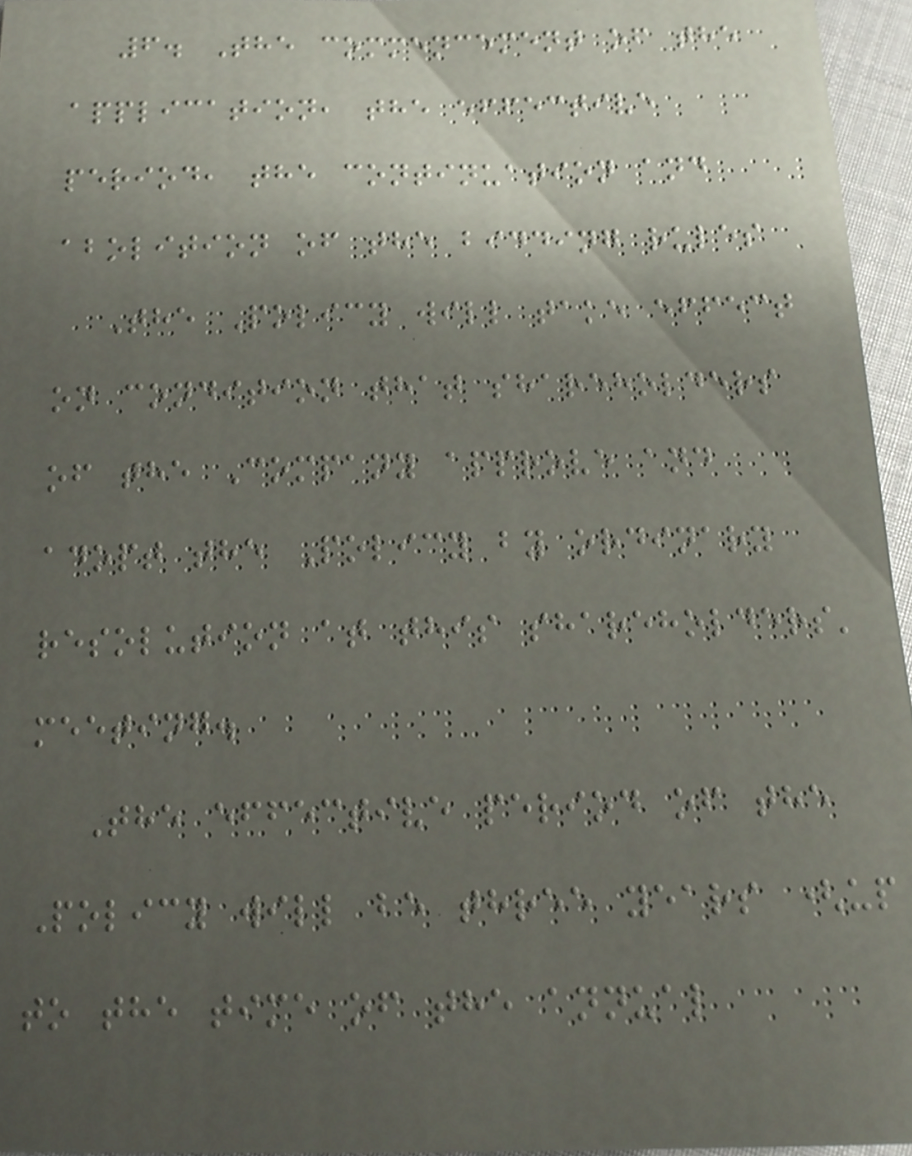6. The commencement of the
application, the effective
period, the continuation and
abolition of the bidding rules
The Policy will take effect
on condition that shareholders
of the Company approve and
adopt the Policy by ordinary
resolution at this shareholders'
meeting.
The effective period of the
Policy will be three years (up
to the time of the annual
